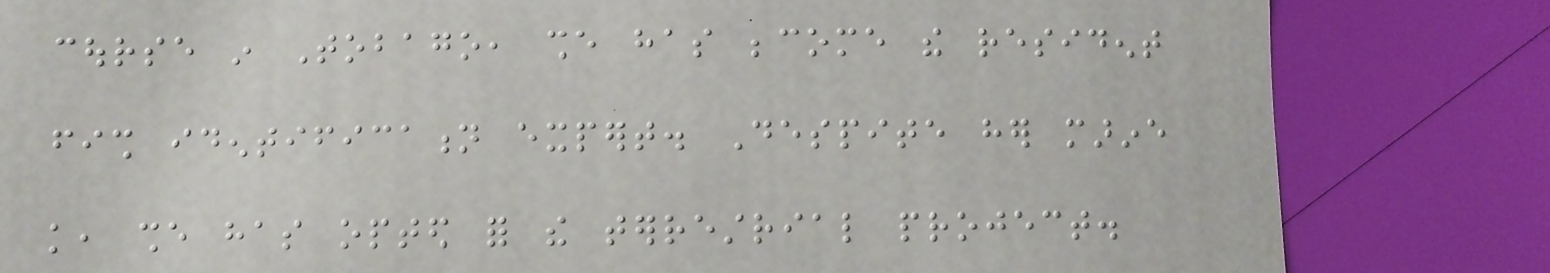course in Tobago, she has become the resident
fish identification expert. Despite her marine
knowledge, she has opted for the terrestrial project.
